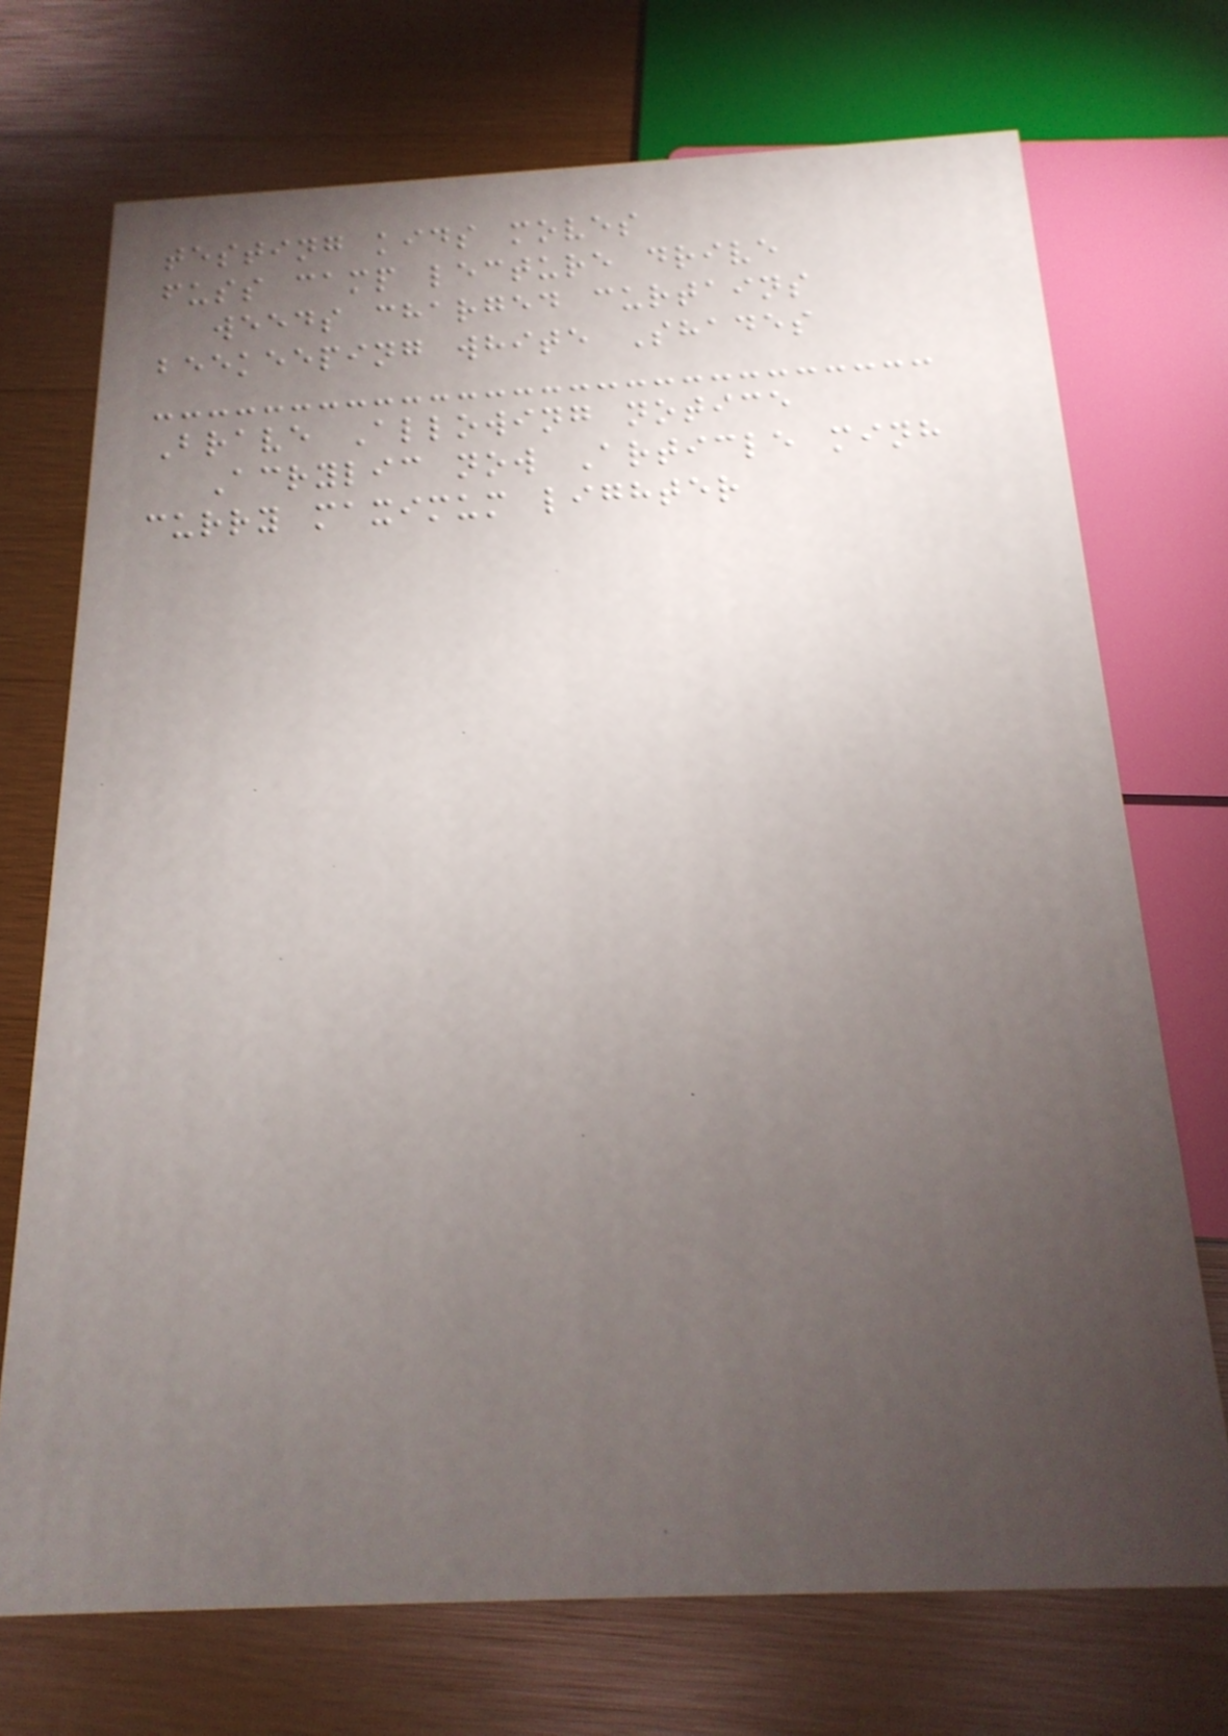testing kids moves
fuss camp lecture drive
weeds charged curtains
beekeeping white Shades
Brave Allowing notice
Acrylic now Article minh
curry maximum lighter
